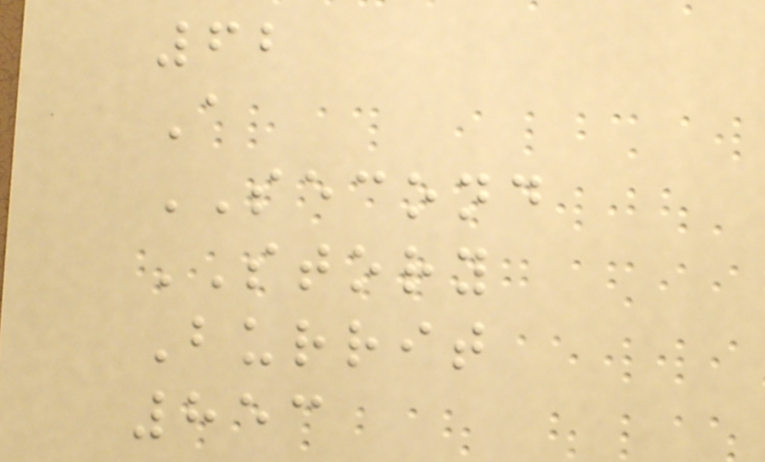62
A
SECOND
STORY
Burrit
853
